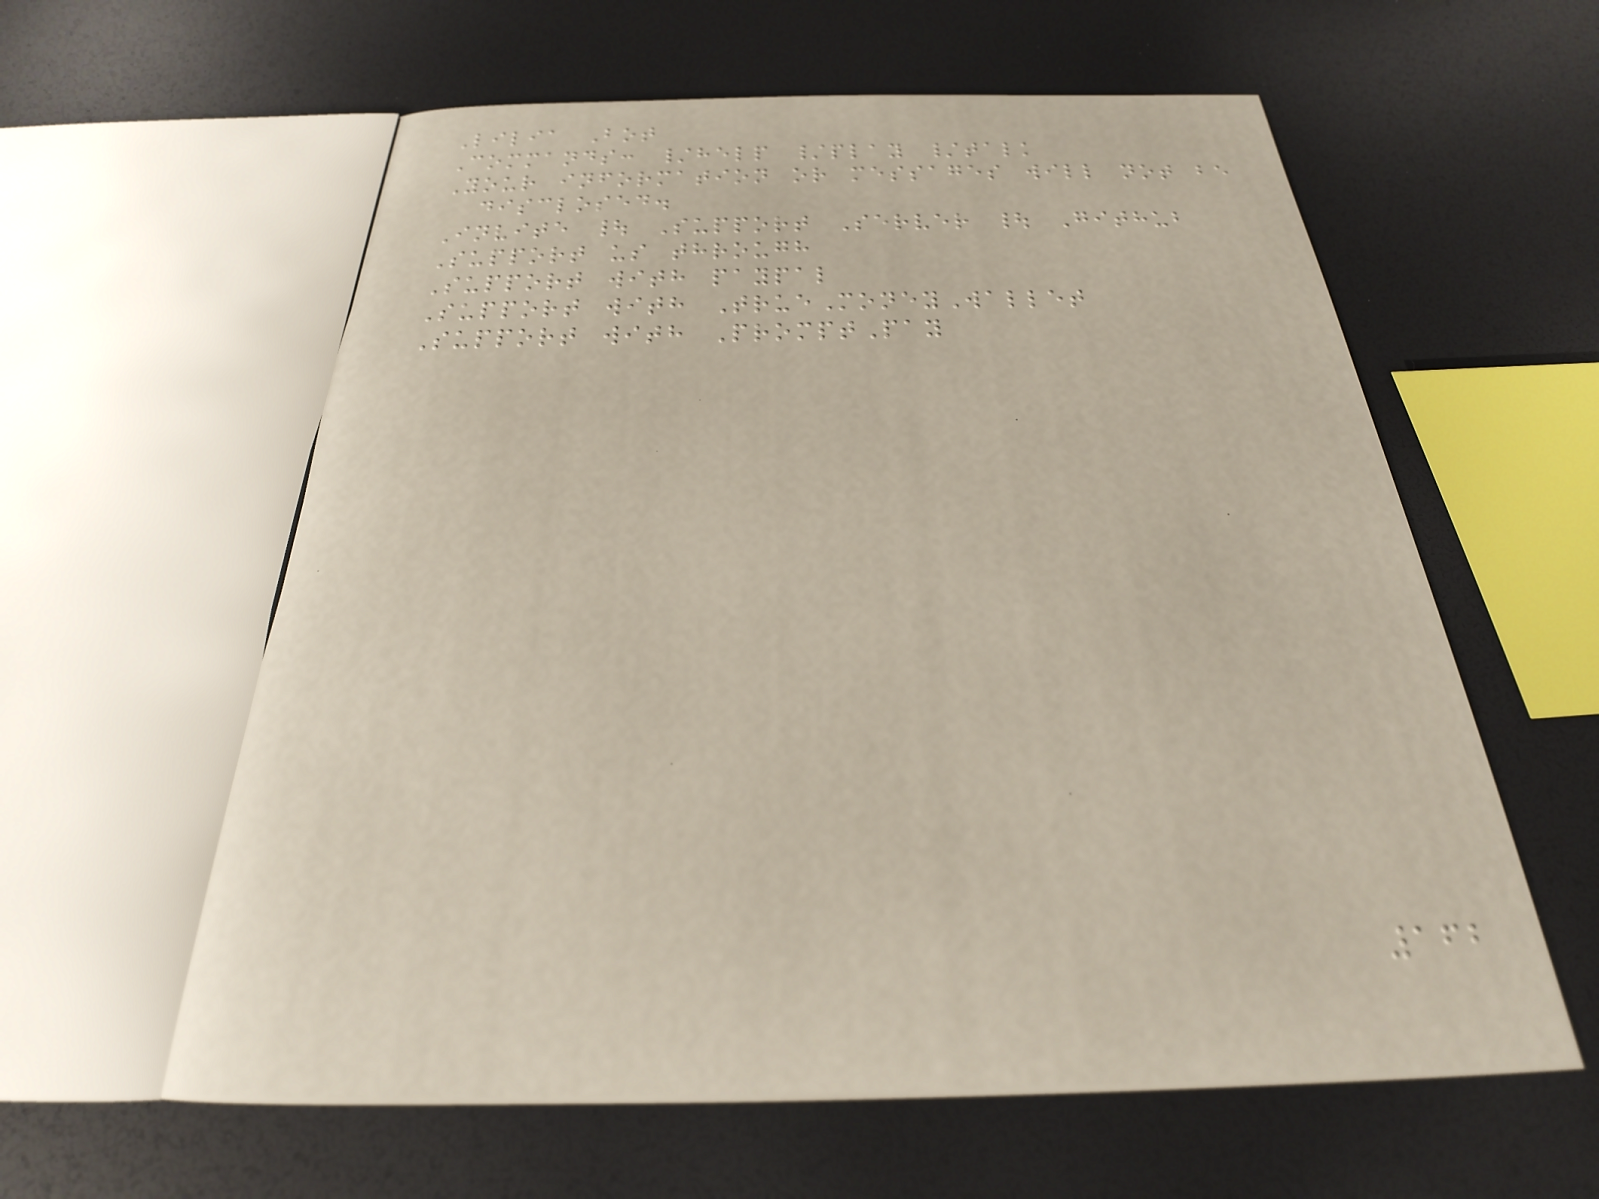Lilia Bot
Commands: /help /play /talk
Your information or messages will not be
disclosed.
Invite | Support Server | Github
Support us through
Support with paypal
Support with TrueMoneyWallet
Support with PromptPay
162
